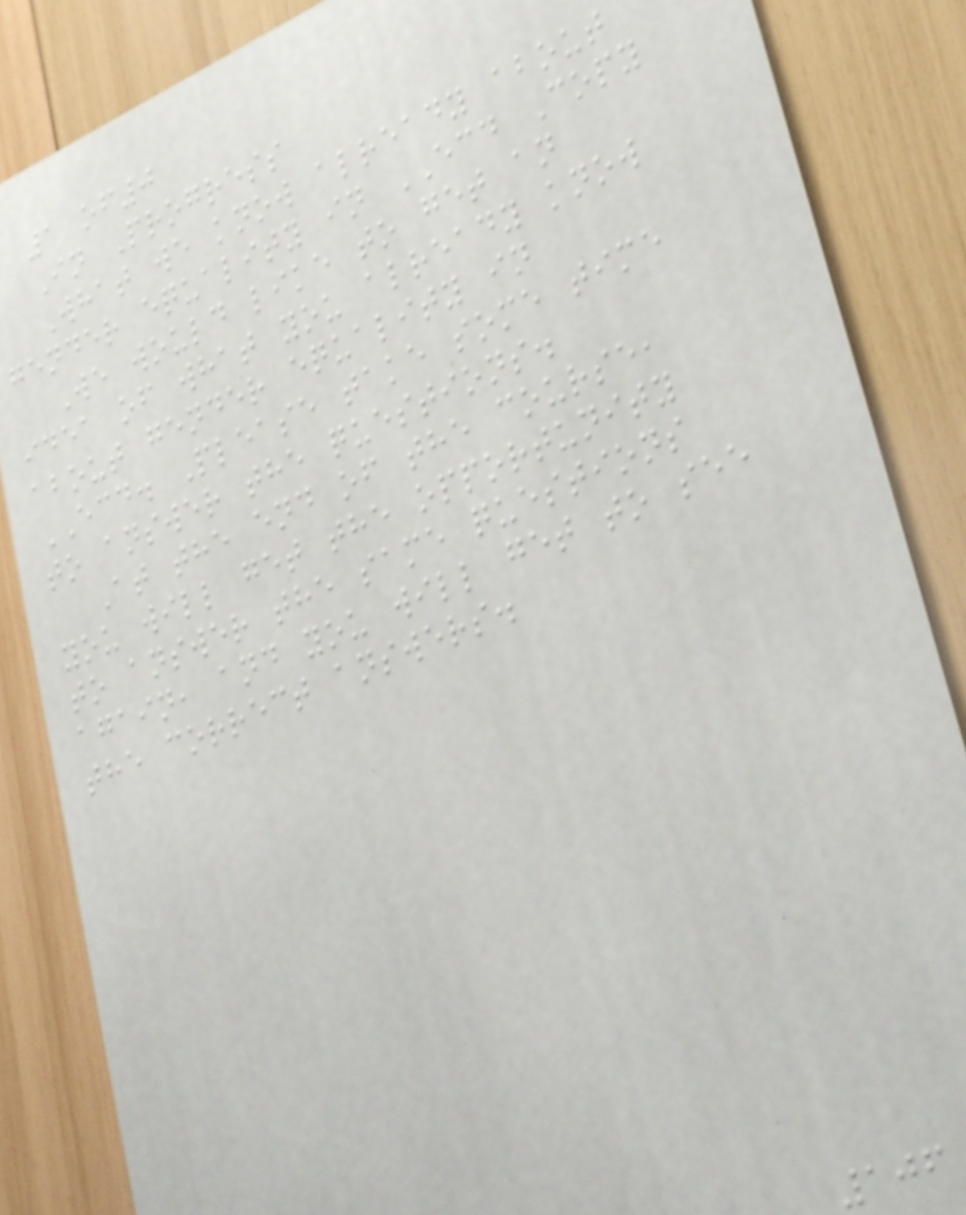1 of0
In Progress
What we know already about
gender equality in ECD Copy
We would like to get an
idea of what you already know
about gender equality in
ECD. Please take some time
to answer the questions.
At the end of the course,
you will get the opportunity
to answer the same questions
again, and you will get to see
the correct answers.
106
